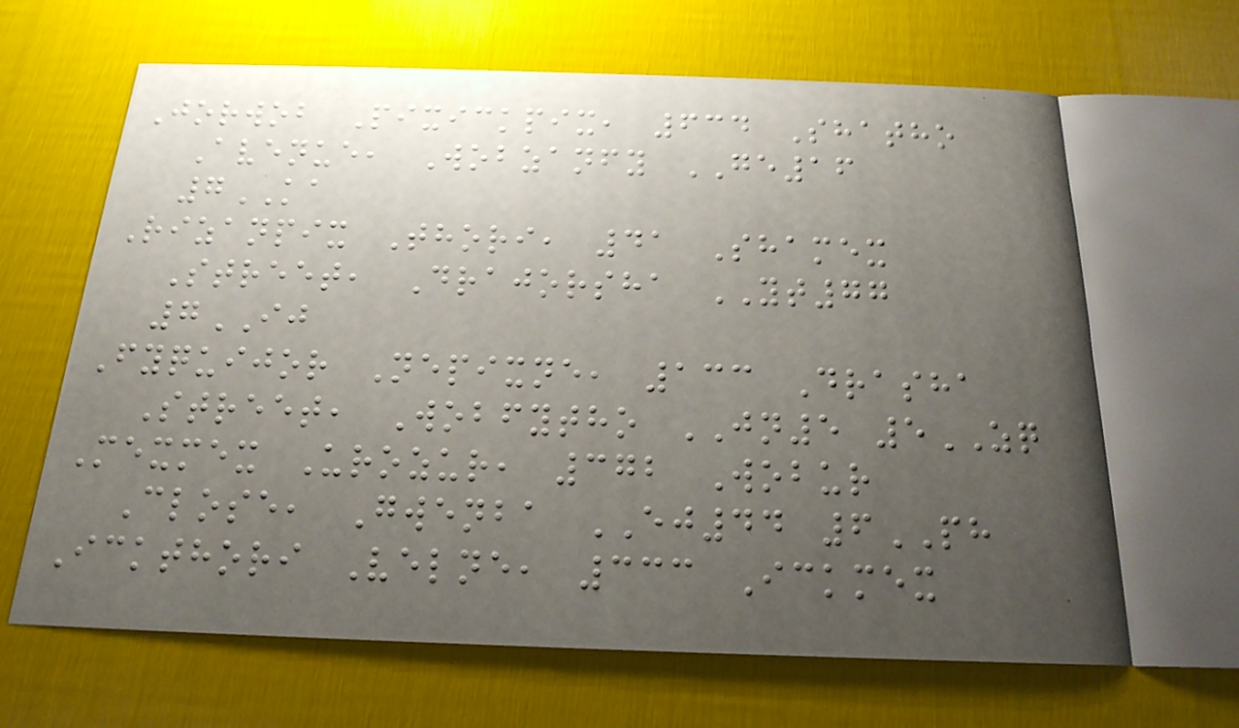Jorwob Pixickpix, 634 Shatho
Avenue, Wobzanfy GE16
7KA
Rizanpix Thori, 41 Shamex
Street, Drajorsha YT77
7IJ
Fyquijor Nepixne, 133 Drasha
Street, Wobfytho JN5 5ZQ
Mexmex Urozur, 372 Wobur
Close, Gwenba EJ44 6PH
Ickthori Velne, 333 Ickmex
